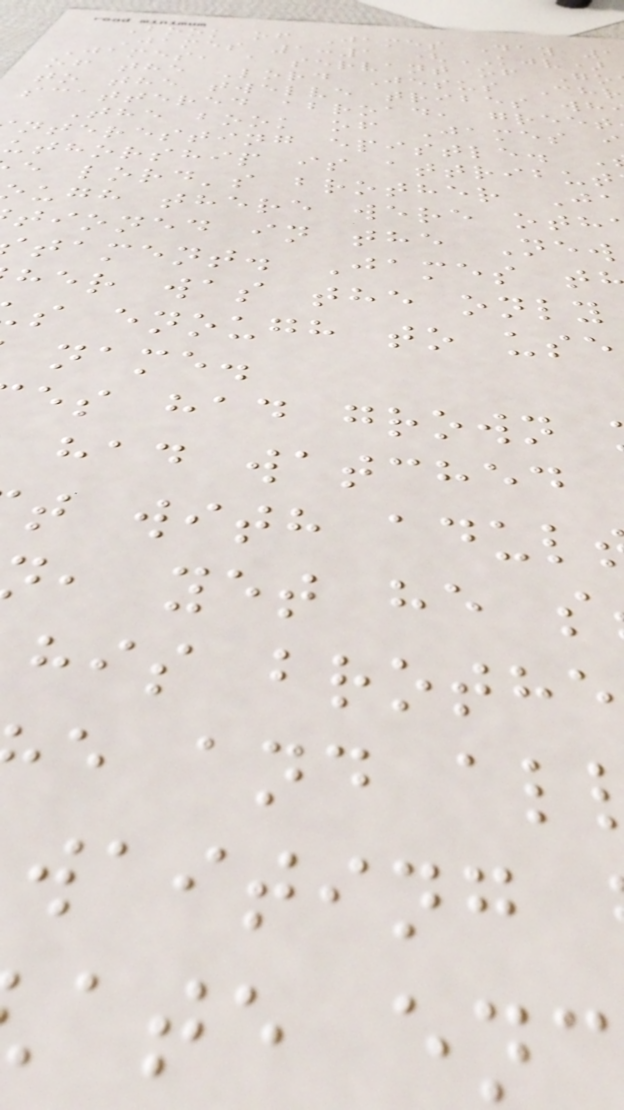Book of James Day 1
James 1:1 (KJV)
James, a servant of Go
of the Lord Jesus Chr
to the twelve tribes wh
scattered abroad, greet
The book of James
nteresting epistle.
uthorship is attribut
e lord's brother J
ugh there were oth
tioned in the New
tament. James t
her was the only
s enough to use
name.
es had grown
had watched
t with adul
, yet he s
his brothe
e and al
